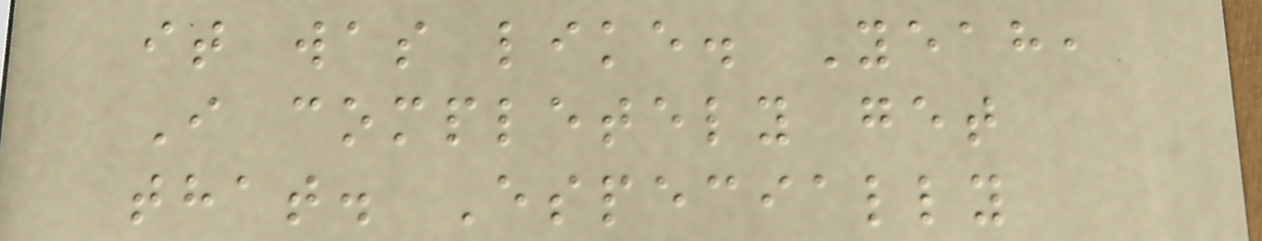it was like. Yeah,
I completely get
that. Especially
